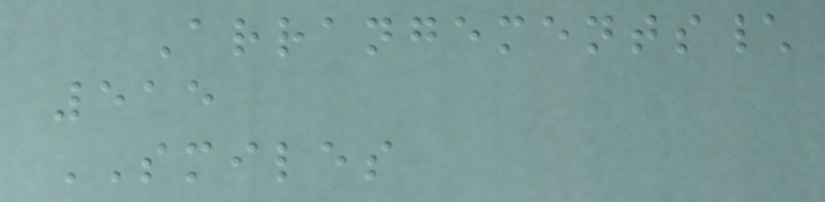Arrangements\
515
SMILES
